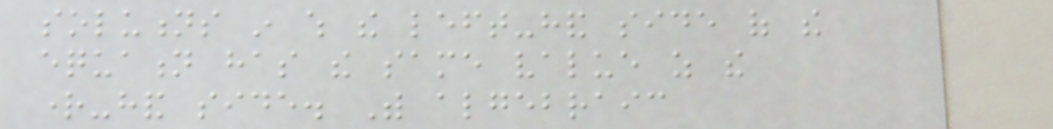solutions in which the left-hand side of the
equation has the same value as the
right-hand side. With algebraic
